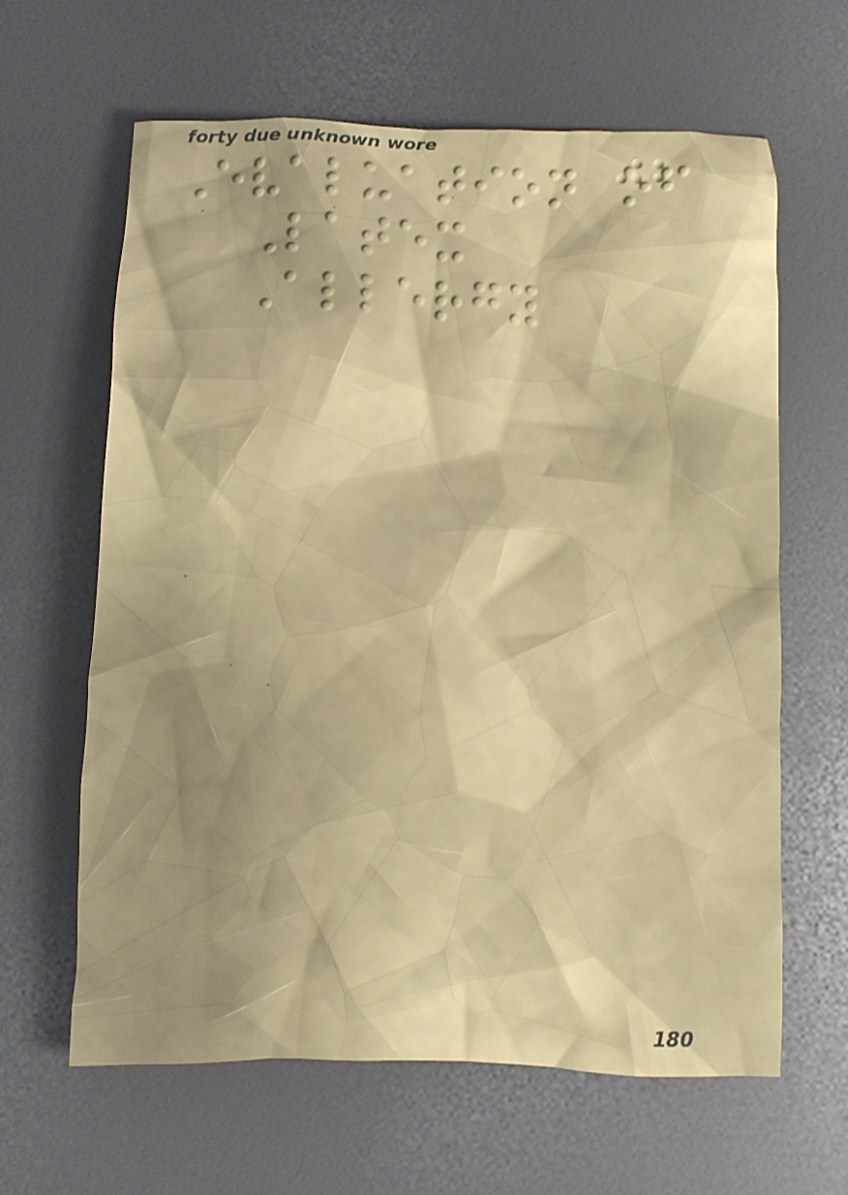Evaluation of
Latex
Allergy
